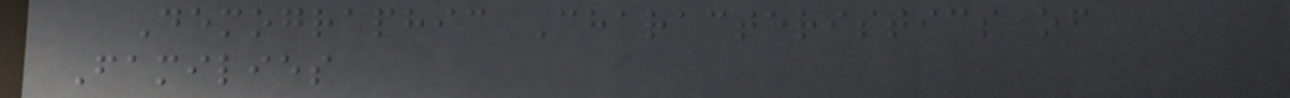Demographic Characteristics of
Families
